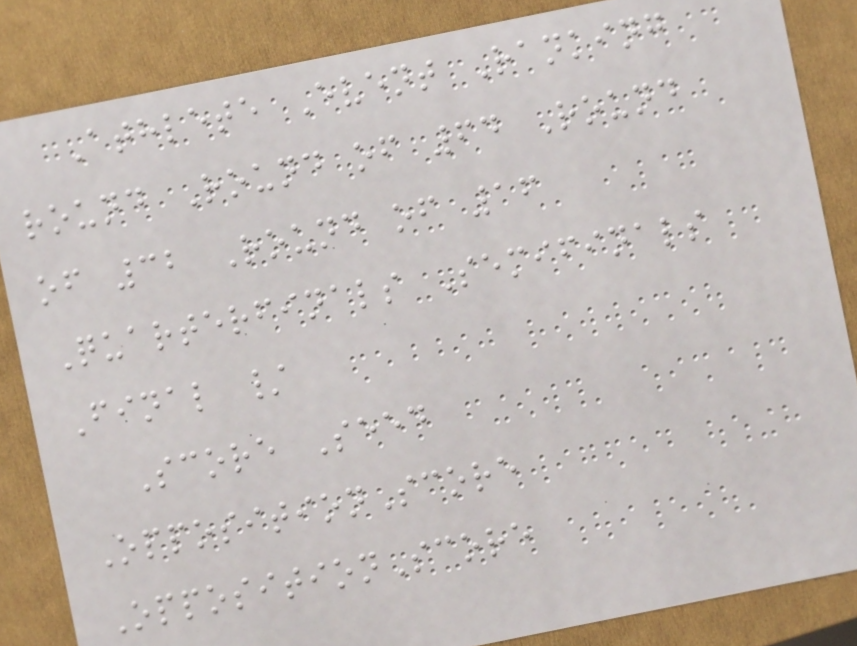Athlete Event Ranking
round Round of 64 Round
of 32 Round of 16
Quarterfinals Semifinals
Final /
Score Seed
OppositionScore
OppositionScore
